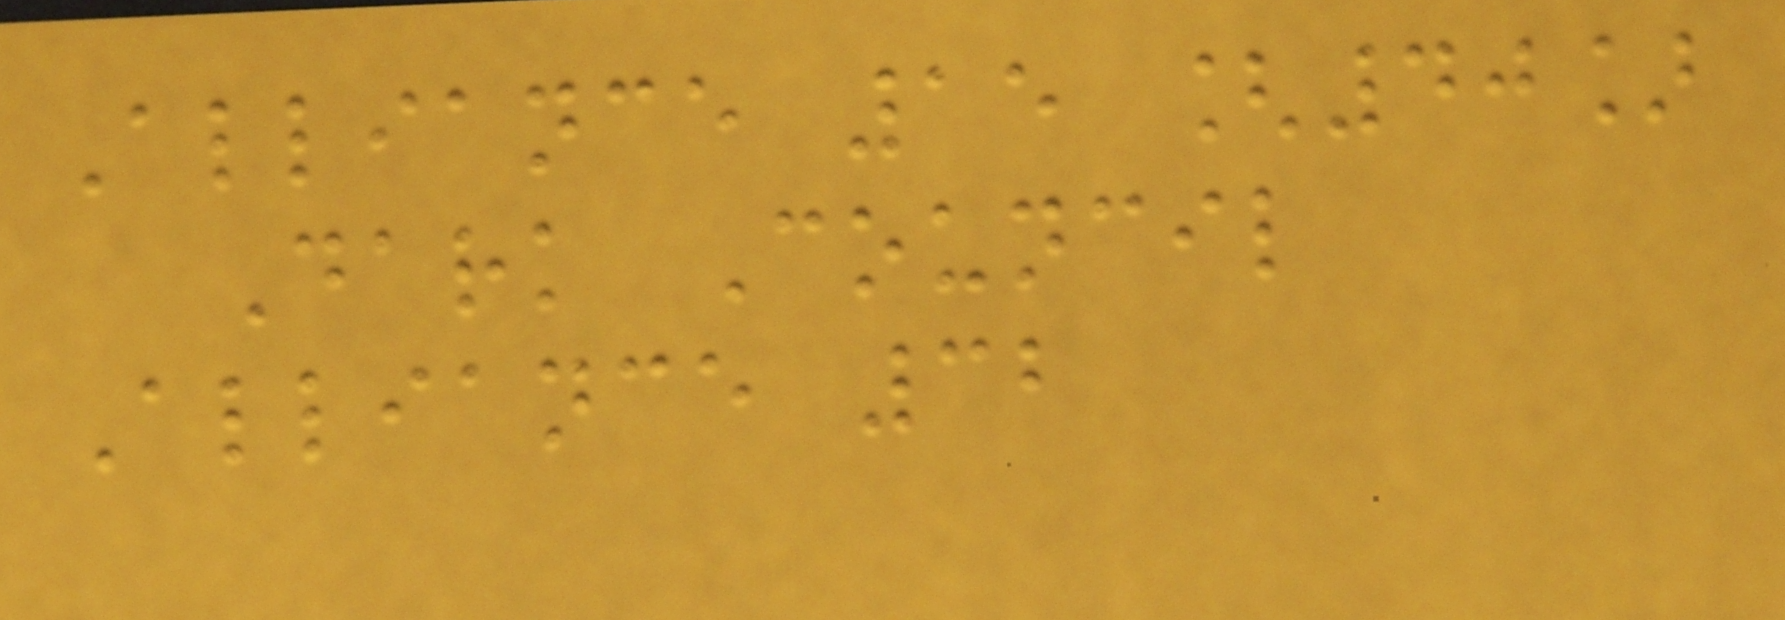Alliance 15 [40]
Dark Council
Alliance 32
